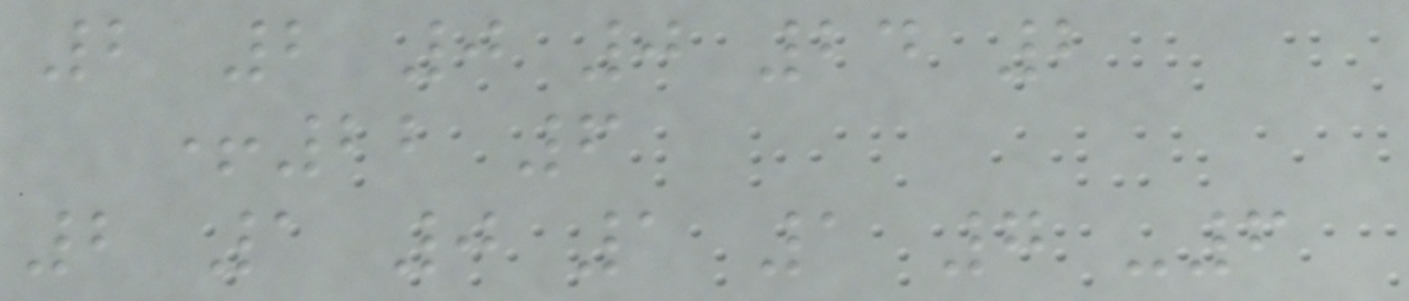2 2 0 0 24 2
+22 6
2 1 0 1 1 7 -6
